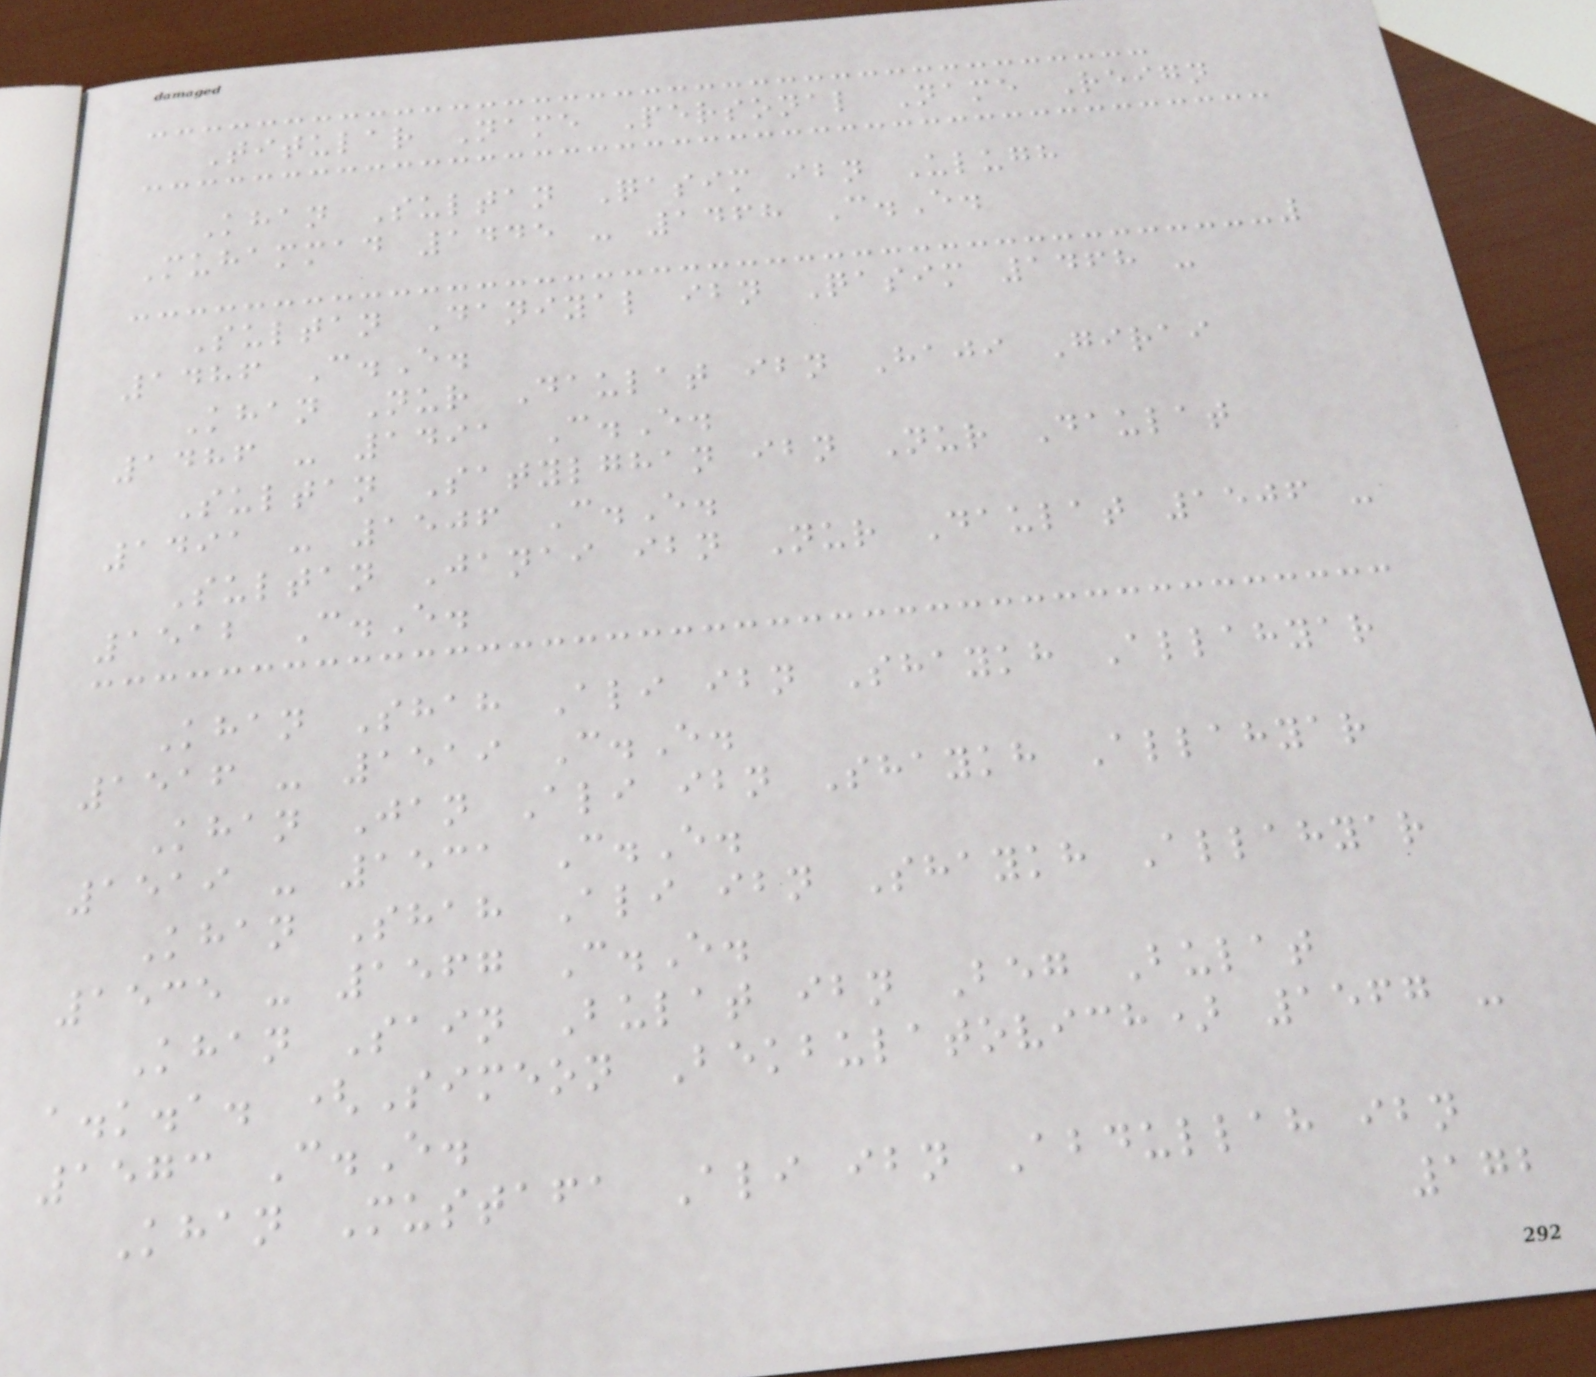Titular Name Personal Name Reign
Khan Sultan Qasim ibn Ulugh
Muhammad 1445 - 1468 C.E.
Sultan Daniyal ibn Qasim 1468 -
1486 C.E.
Khan Nur Daulat ibn Haji Girai
1486 - 1491 C.E.
Sultan Satylghan ibn Nur Daulat
1491 - 1506 C.E.
Sultan Janai ibn Nur Daulat 1506 -
1512 C.E.
Khan Shah Ali ibn Shaykh Allahyar
1516 - 1519 C.E.
Khan Jan Ali ibn Shaykh Allahyar
1519 - 1531 C.E.
Khan Shah Ali ibn Shaykh Allahyar
1535 - 1567 C.E.
Khan Sain Bulat ibn Beg Bulat
a.k.a. (Simeon Bekbulatovich) 1567 -
1573 C.E.
Khan Mustafa Ali ibn Abdullah ibn
172
